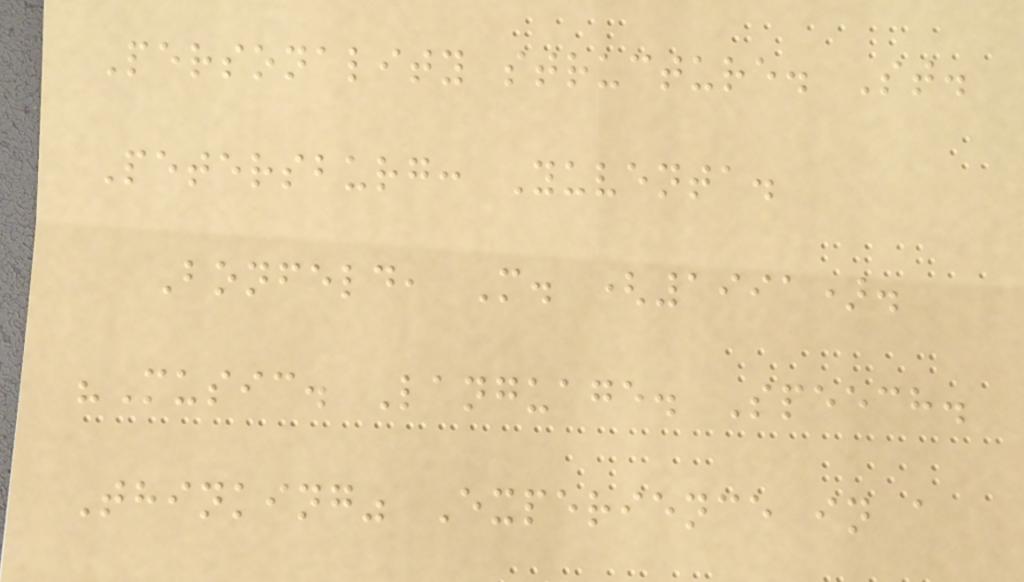Personality structure. St.
Petersburg: Yuventa.
Bonfeld, M. (1991).
"Music. Language. Speech.
Thinking" Experience in a
